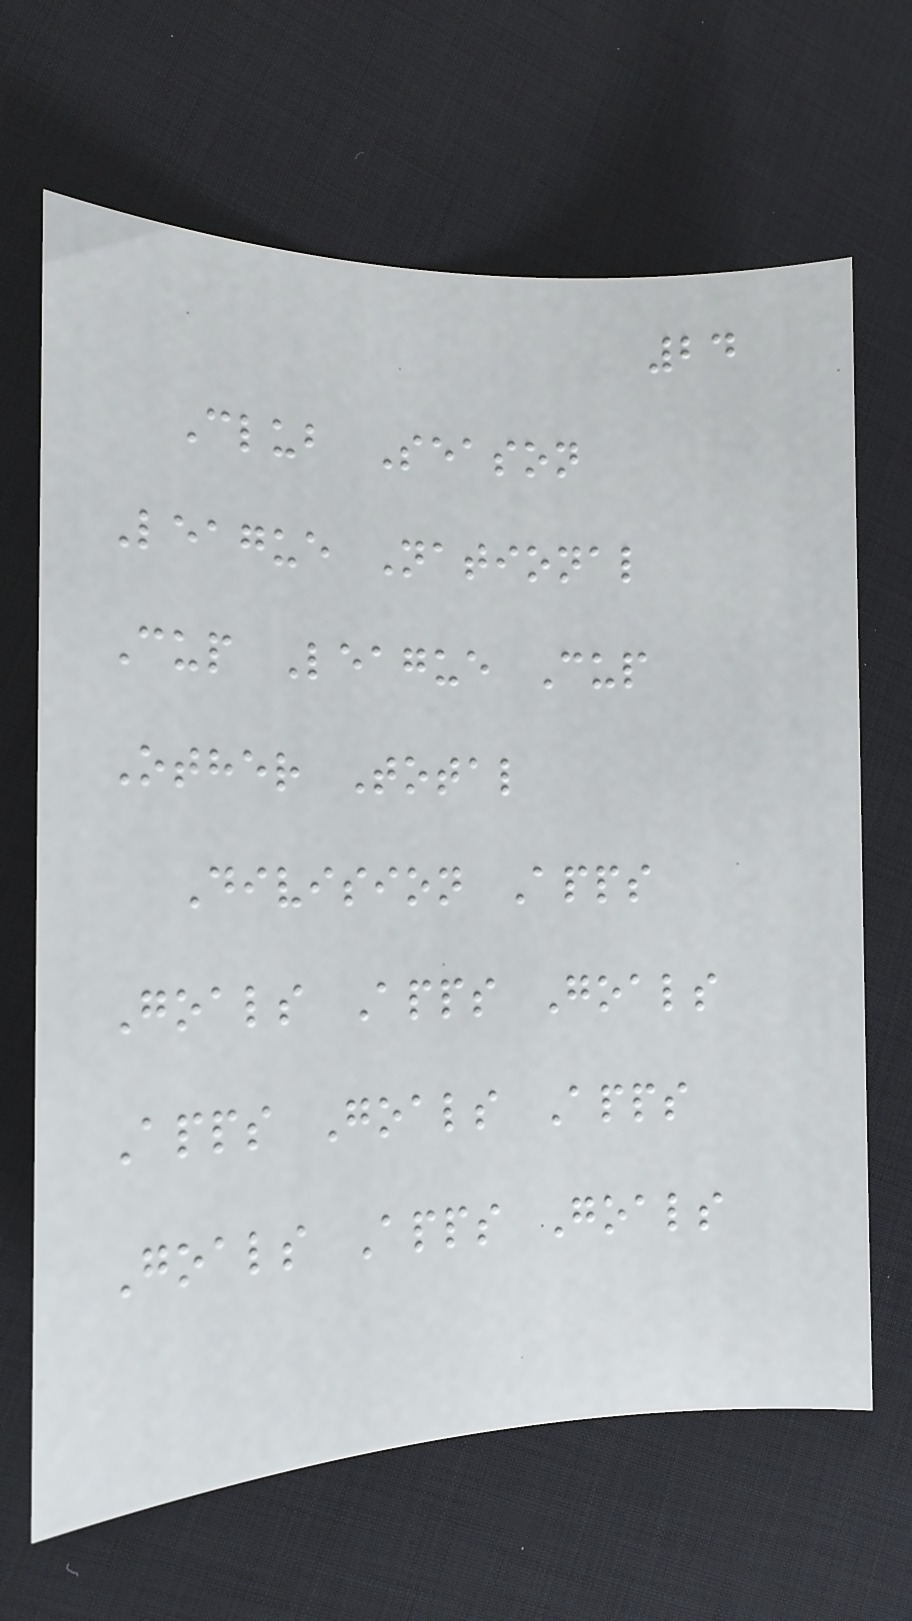24
Club Season
League National
Cup League Cup
Other Total
Division Apps
Goals Apps Goals
Apps Goals Apps
Goals Apps Goals
